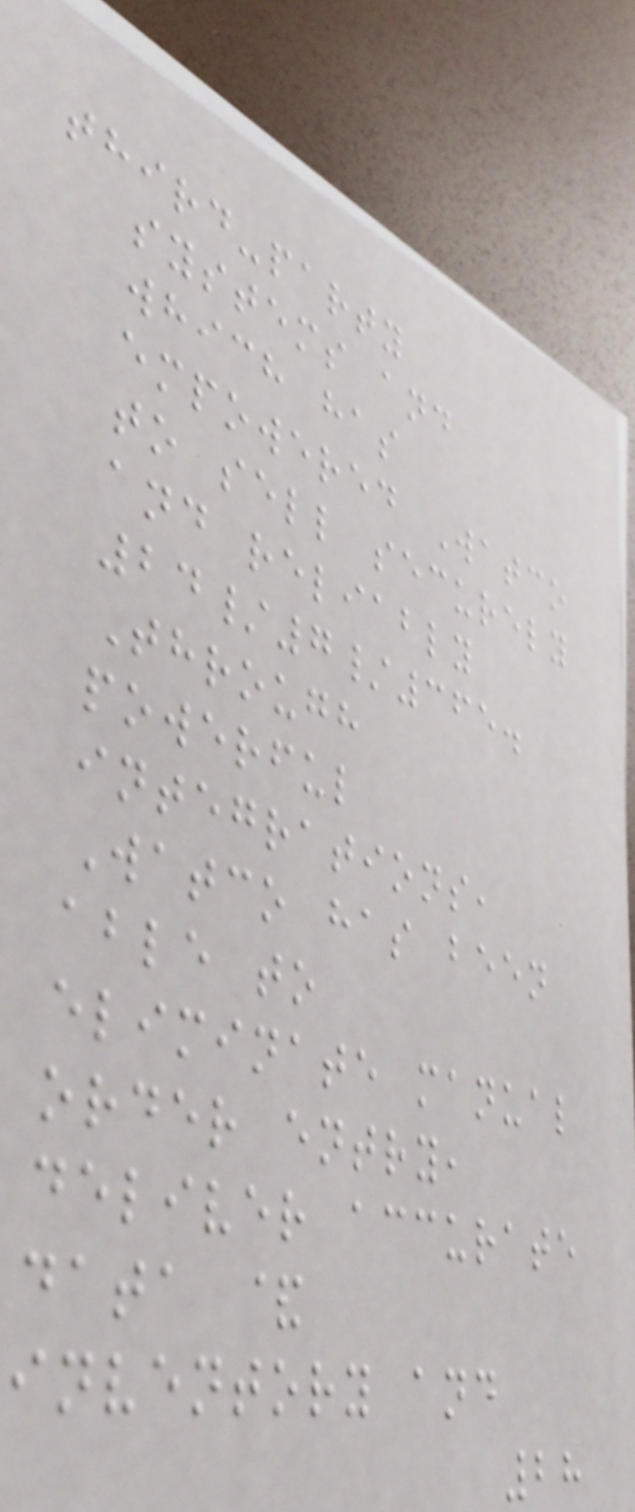third-party
systems and
which has
empowered Watco
to sell securely
and reliably
24/7/365.
Through
powerful
integrations,
Watco has been
able to
eliminate manual
order entry,
deliver accurate
data &
inventory and
28
